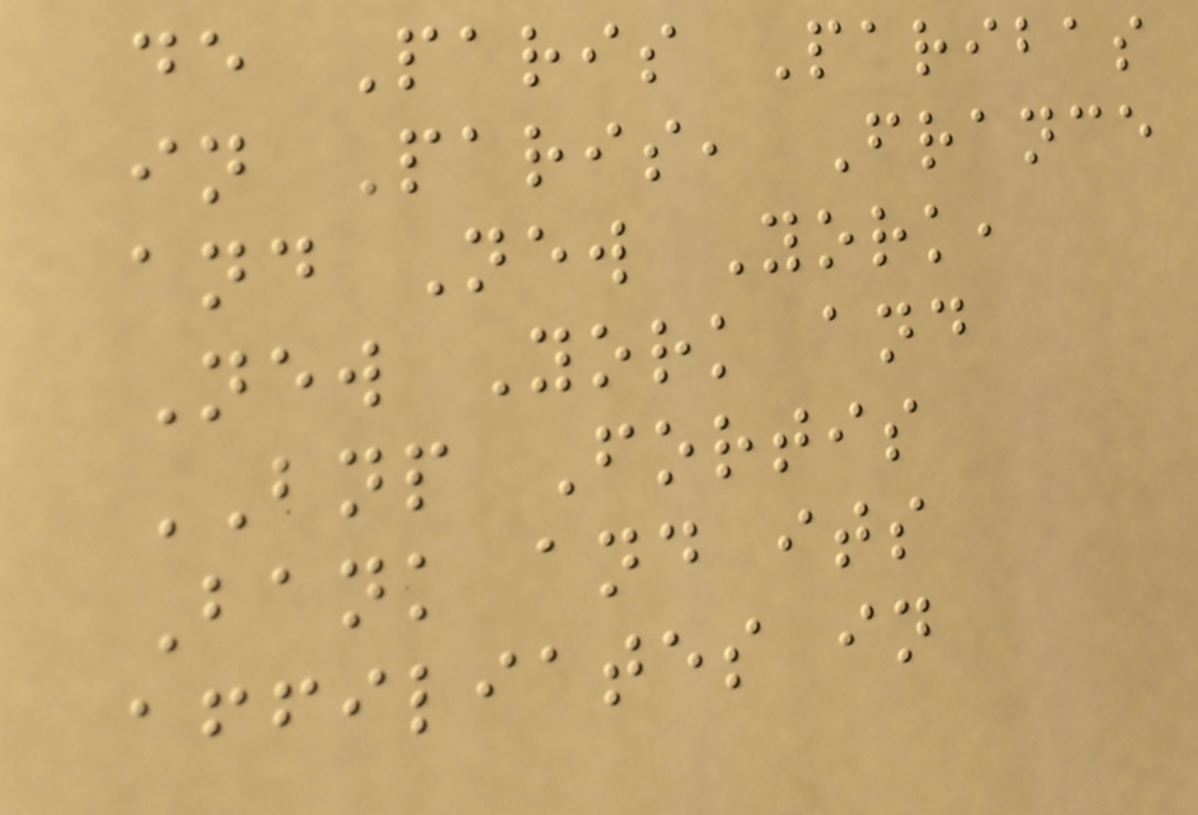de Paris Paribas
in Paris, France
and New York,
New York and
BNP Fortis
Bank and its
affiliates in
